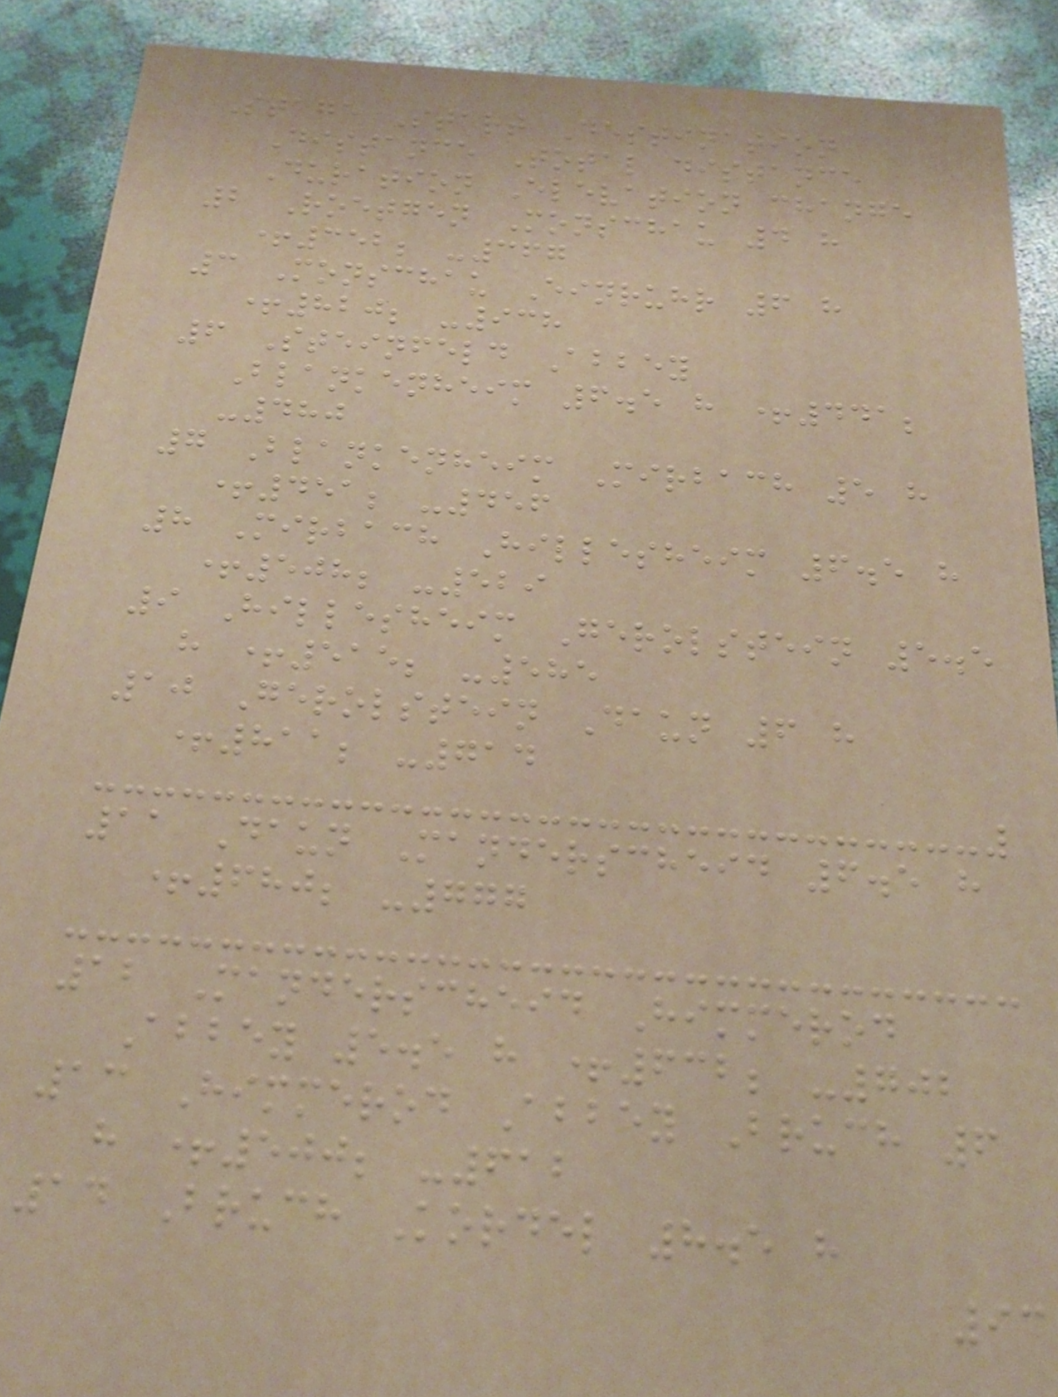Stage Start Destination
Distance Total distance
Duration Elevation change
2 Roetgen Monschau 4 h
+352; -367
3 Monschau Einruhr 6 h
+820; -938
6 Steinfeld Abbey
Blankenheim 6.5 h +441;
-480
7 Blankenheim Mirbach 5 h
+451; -456
8 Mirbach Hillesheim 6.5 h
+508; -529
9 Hillesheim Gerolstein 5.5
h +515; -585
10 Gerolstein Daun 6 h
+811; -714
11 Daun Manderscheid 6.5 h
+680; -777
12 Manderscheid Himmerod
Abbey 5.5 h +632; -702
13 Himmerod Abbey Bruch 6
h +500; -612
14 Bruch Kordel 8.5 h
93
